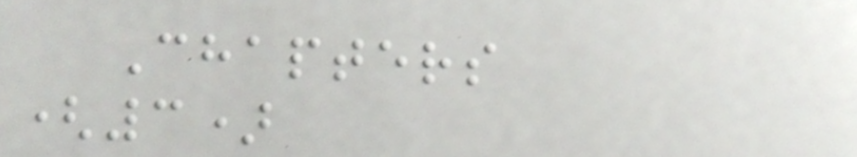Chapters
(3)
